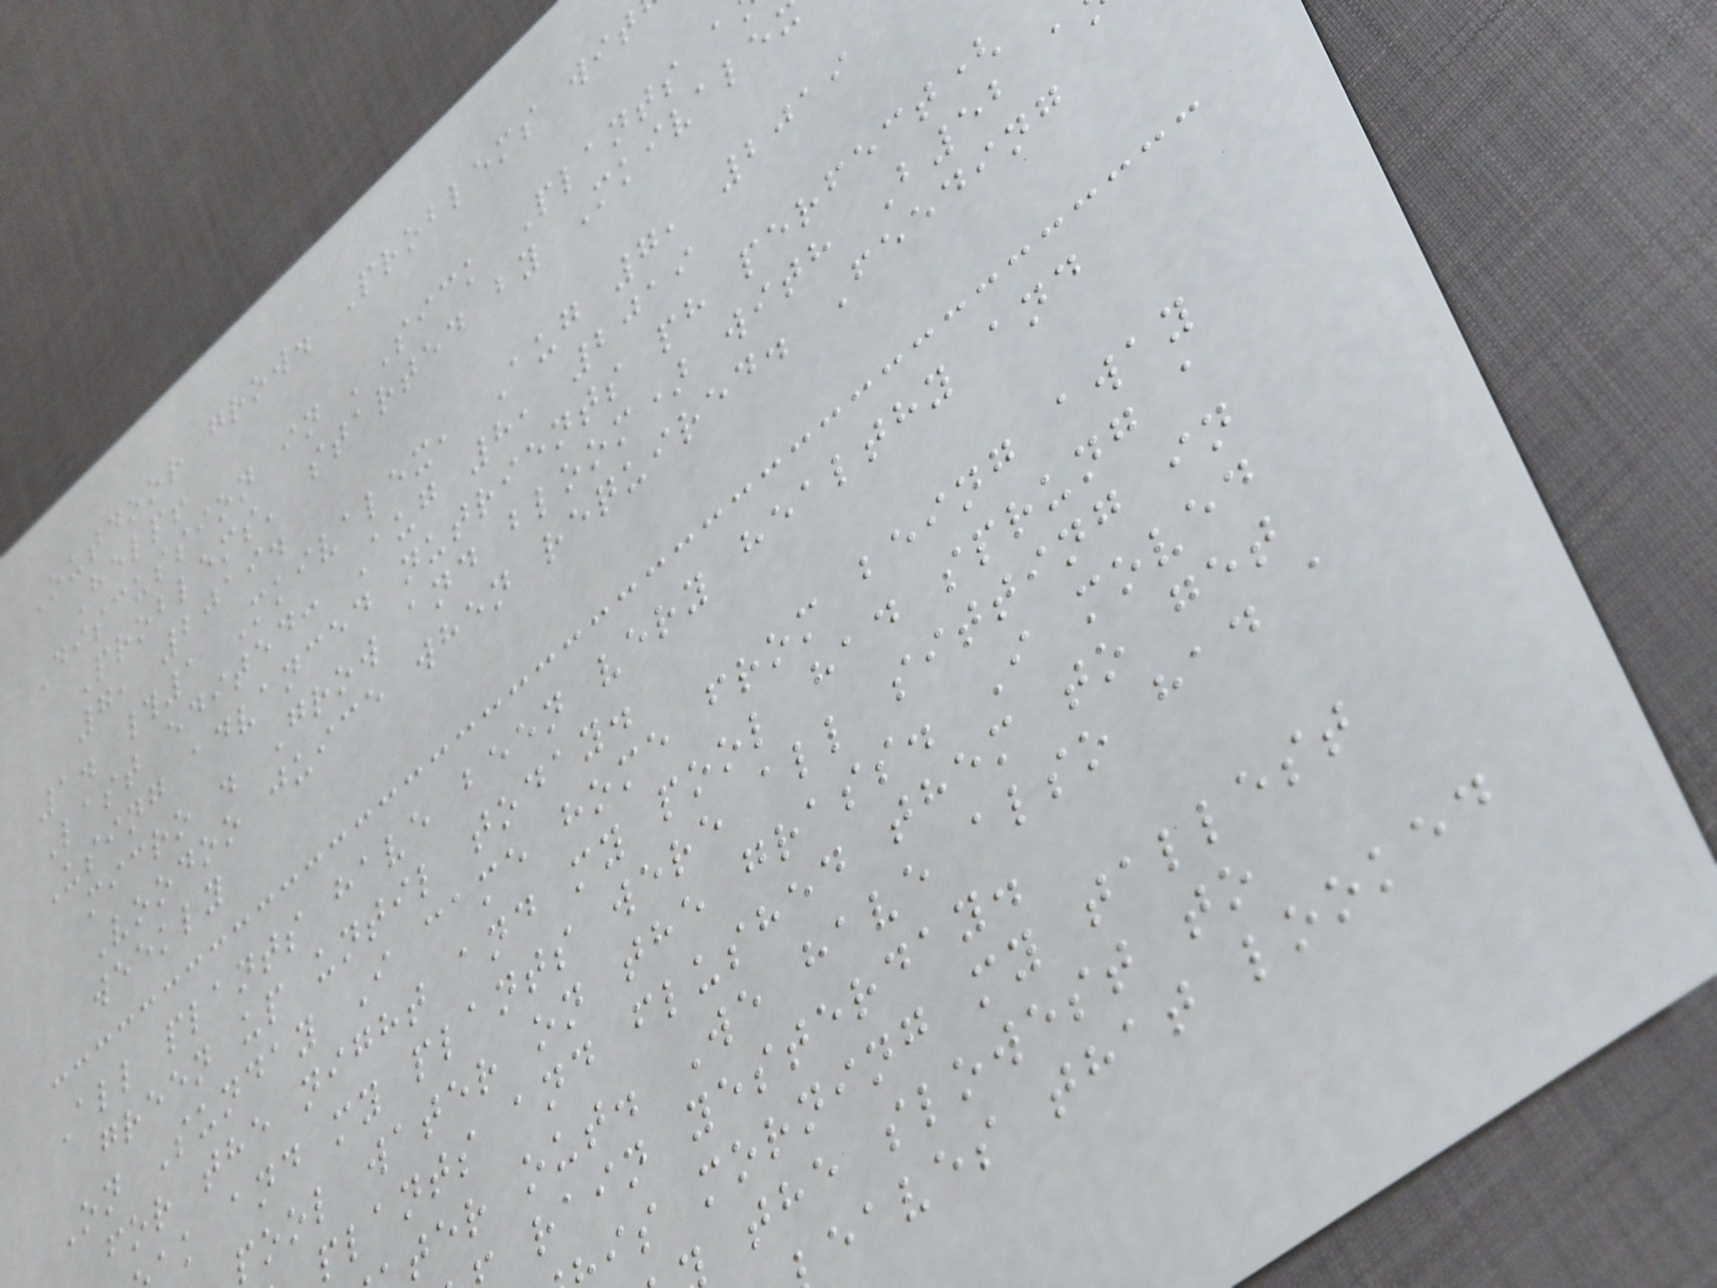Outdoor grow. Problems wit
Help!
Discussion in 'Sick Plants a
Problems' started by Mkivale
7, 2019.
1. #1 Mkivalex, Aug 7, 2019
Last edited: Aug 8, 2019
Using advanced nutrients ph perfect(
micro . Grow and bloom) with B52 a
Voodoo juice when required. Feeding
weekly
All plants have been very healthy and
green up until today.
On Sunday I came home from being away
for the night and my pool had sprung a
ak and my plants were all sitting in
pool water on the grass. I moved
plants and flushed them to get
ter out. We have also had a
rain yesterday.
is morning my tallest
the slowest to
eaves that looked
